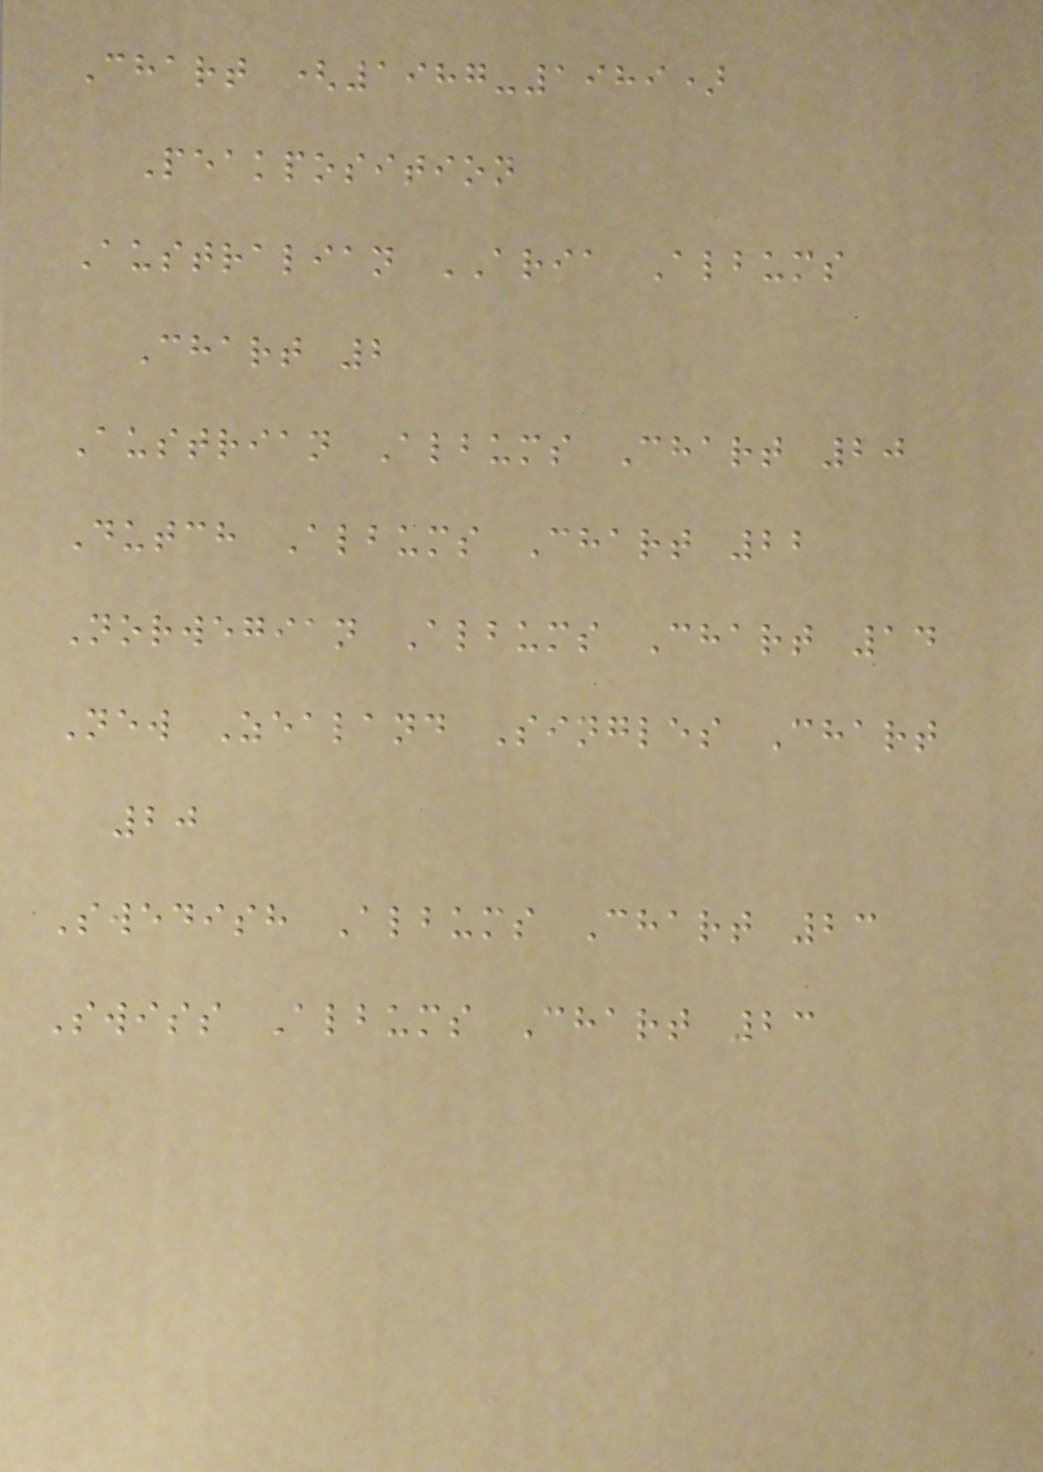Chart (1987-1989)
Peakposition
Australian ARIA Albums
Chart 2
Austrian Albums Chart 20
Dutch Albums Chart 22
Norwegian Albums Chart 14
New Zealand Singles Chart
20
Swedish Albums Chart 23
Swiss Albums Chart 23
